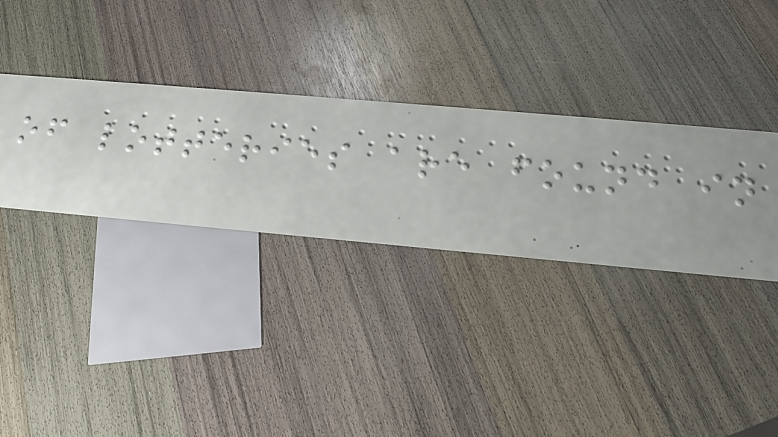of lotteries are found in
